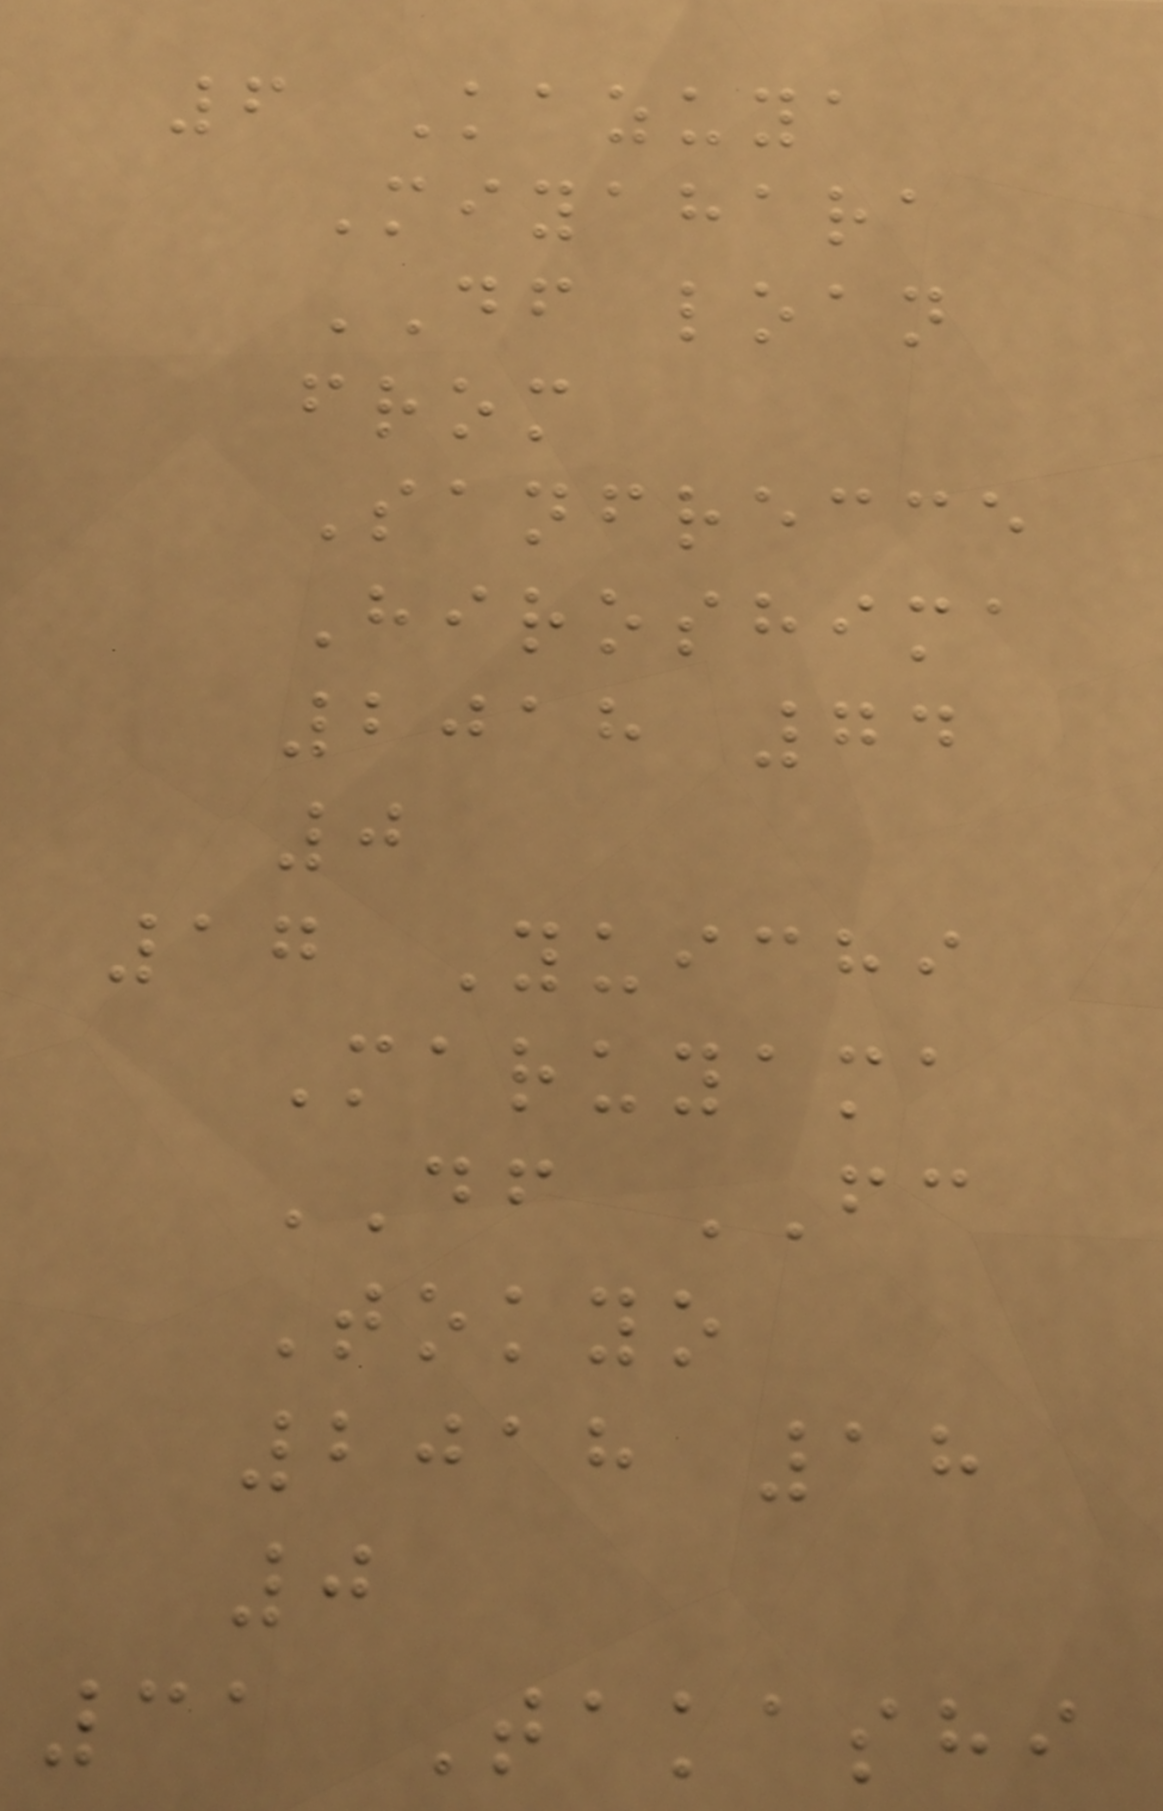6 Kazuya
Miyahara
DF loan
from
Sanfrecce
Hiroshima
2018 74
0
17 Yuichi
Maruyama
DF FC
Tokyo
2018 18
0
31 Takashi
